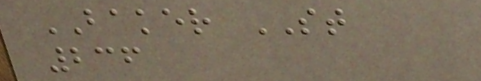BAKER ST
236
